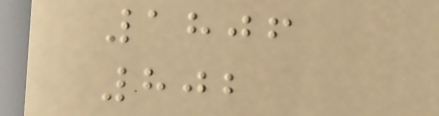1806
802
